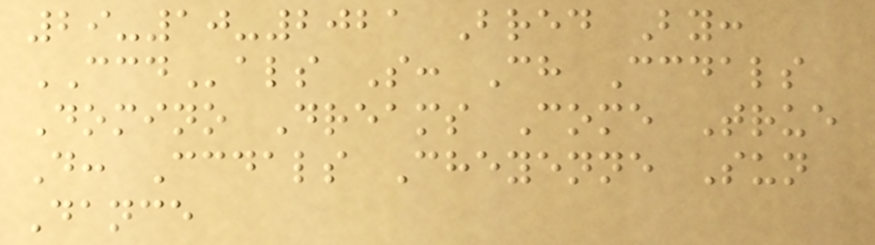29-10-2021 Bred By:
CCDals S: Ch Ccdals
Domino Dreams Come True
D: Ccdals Cheyenne Sun
Dance
